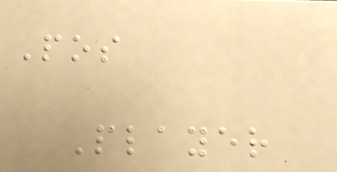Pos
Player
